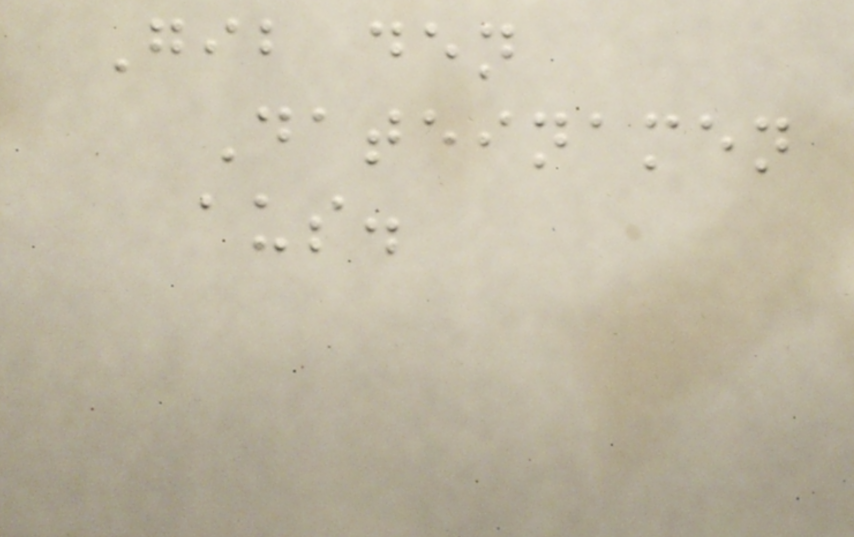Gib den
Dateinamen
aus.
